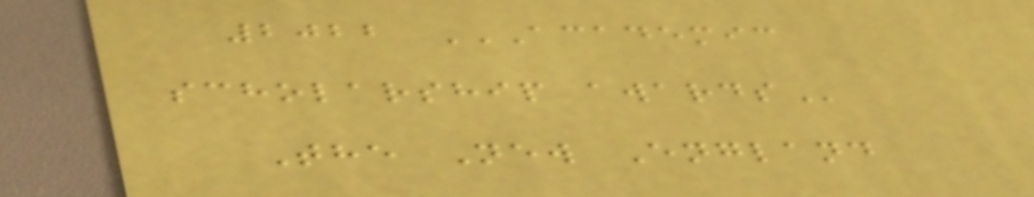2022 ACADEMIC
SCHOLARSHIP AWARDS
The New England
